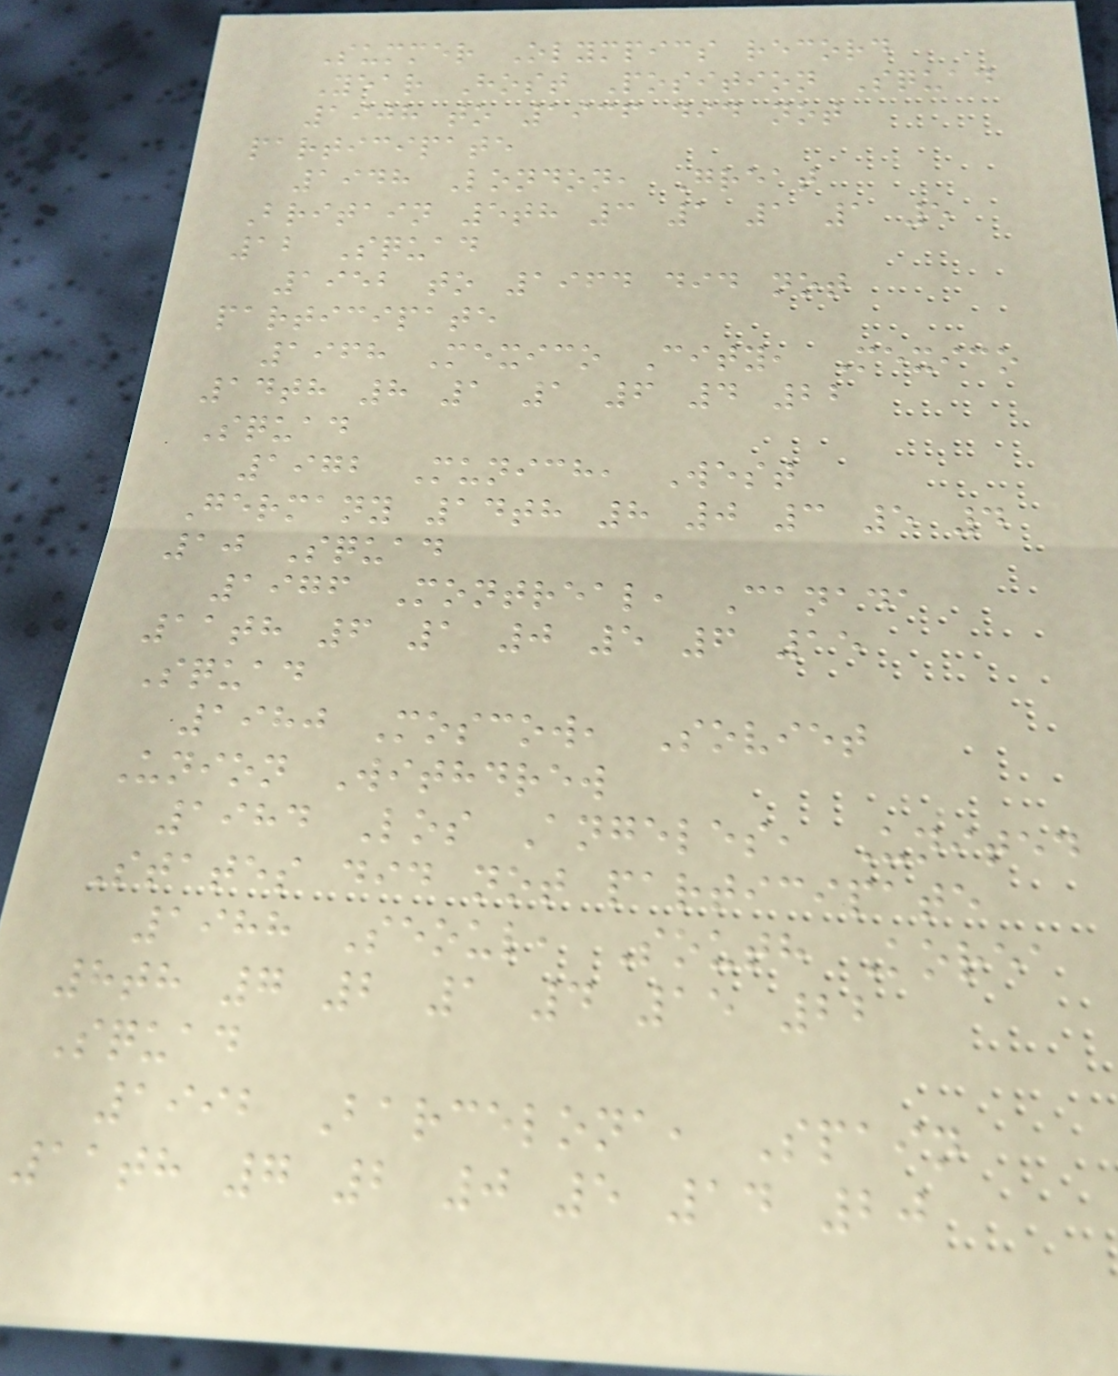Summer Olympics record
Year Host Position Squad
1908 to 1936 did not
participate
1948 London, Great
Britain 5th 3 1 1 1 5
12 Squad
1952 to 1964 did not
participate
1968 Mexico City, Mexico
14th 8 1 1 6 4 22
Squad
1972 Munich, West
Germany 14th 8 0 3 5 4
10 Squad
1976 Montreal, Canada
11th 6 1 0 5 6 15
Squad
1980 Moscow, Soviet
Union Withdrew
1984 Los Angeles, United
States did not participate
1988 Seoul, South Korea
8th 7 2 1 4 15 22
Squad
1992 Barcelona, Spain
11th 7 2 0 5 14 20
